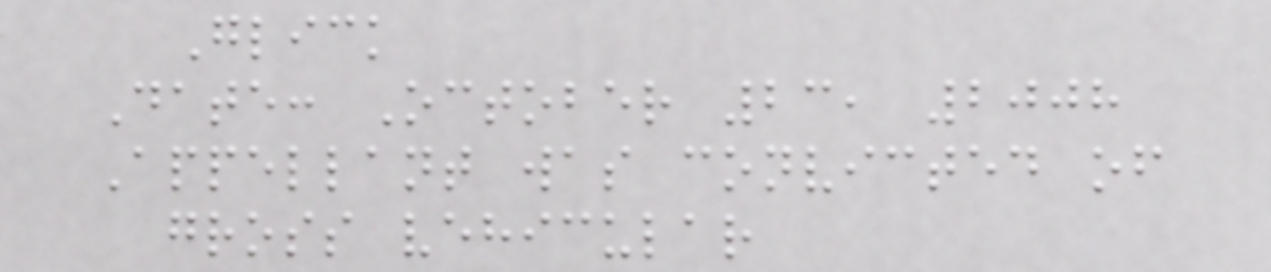Glick
Date: October 23, 2008
Appellant was convicted of
gross vehicular
